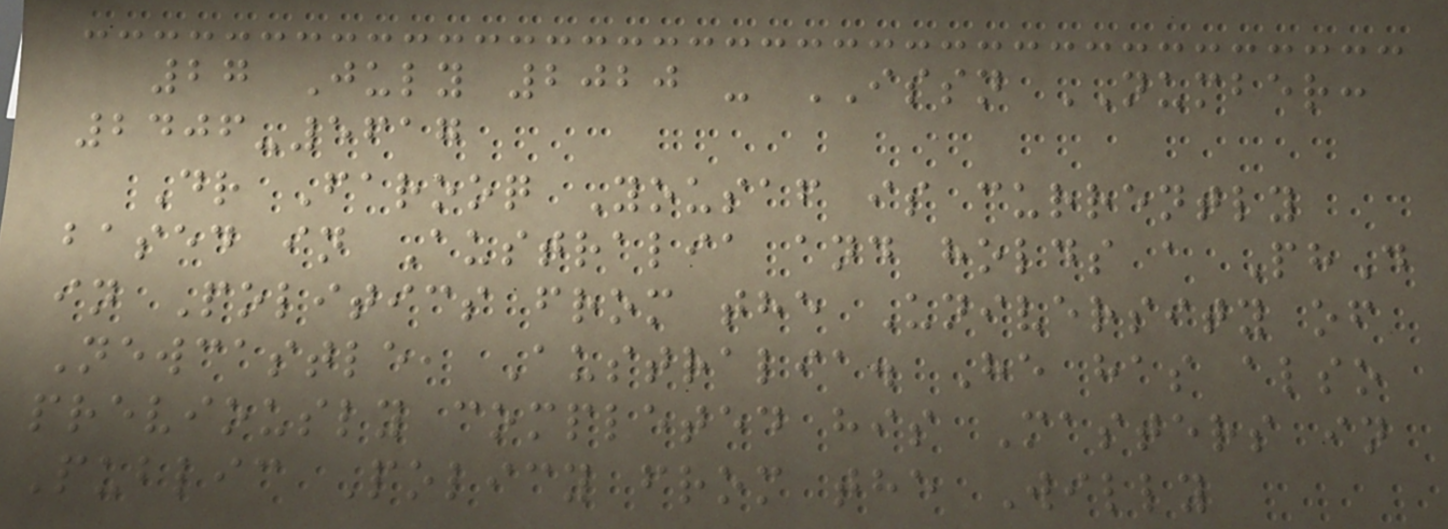27 July 2020 - ISSN NUMBER:
2406-5617
Dr Farooq Yousaf is currently
based in Australia and holds a PhD
in Politics from the University of
Newcastle, Australia. He has also
previously completed his Masters in
Public Policy from the Willy
